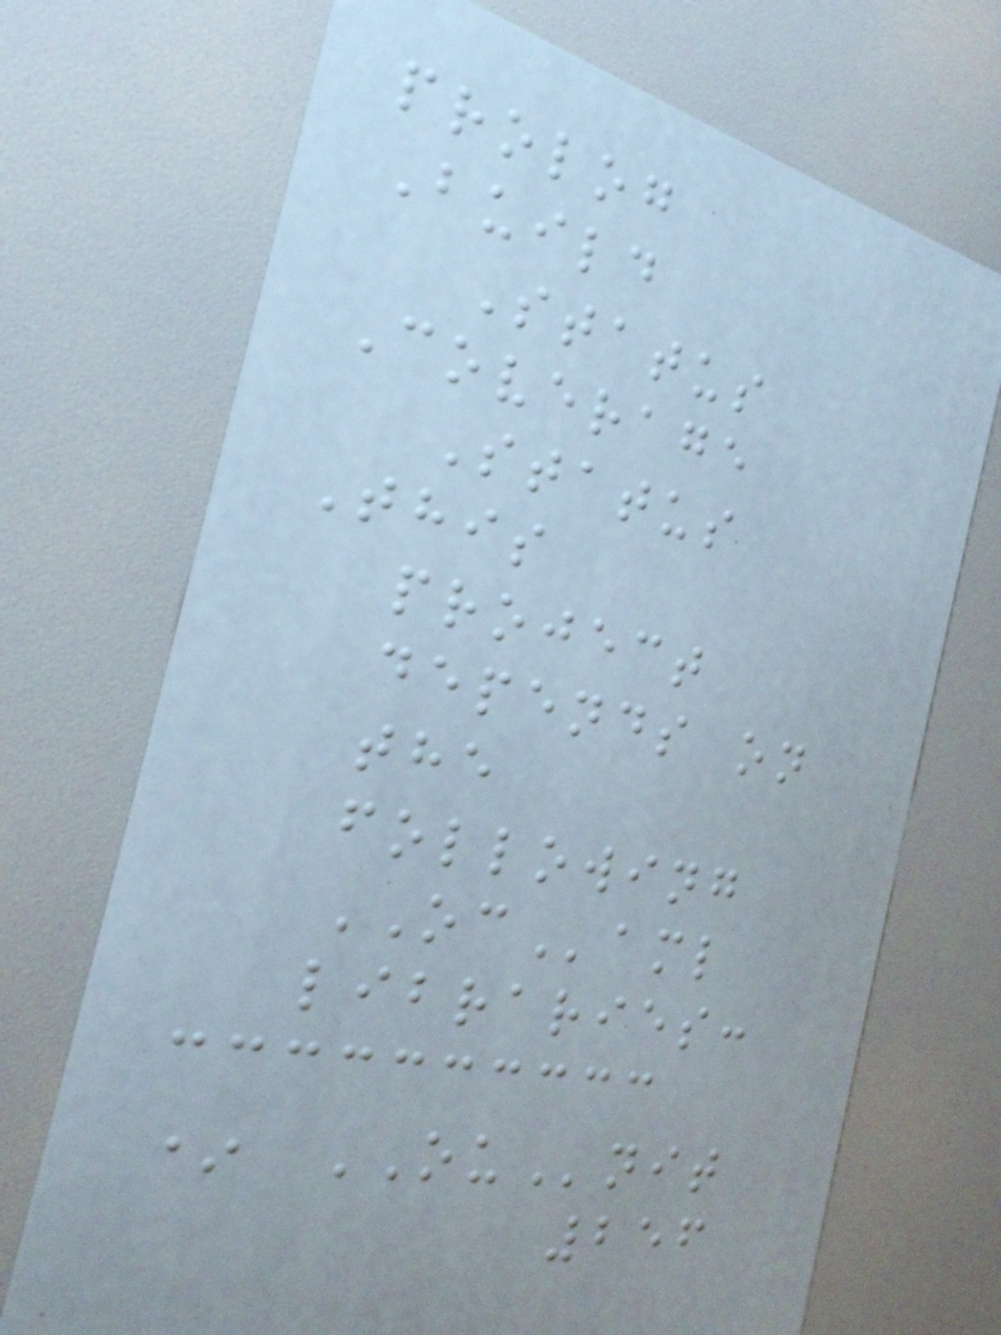prolog
Build
Status
Coverage
Status
This
project
depends on
the
following
OCaml
libraries:
* OUnit
256
